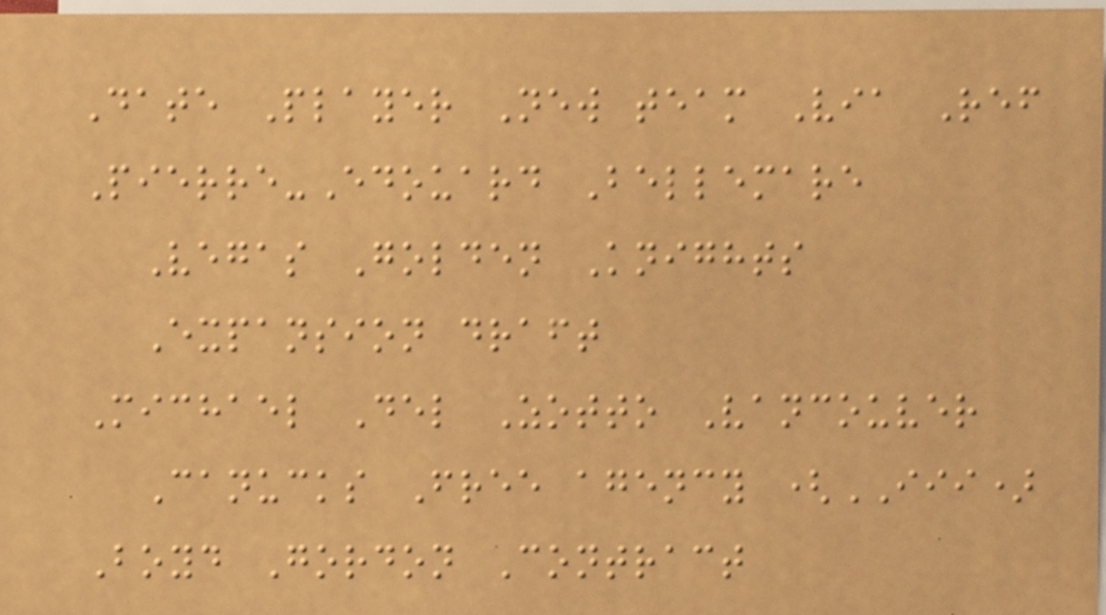Date Player New team Via Ref
Pierre-Edouard Bellemare
Vegas Golden Knights
Expansion draft
Michael Del Zotto Vancouver
Canucks Free agency (III)
Boyd Gordon Contract
